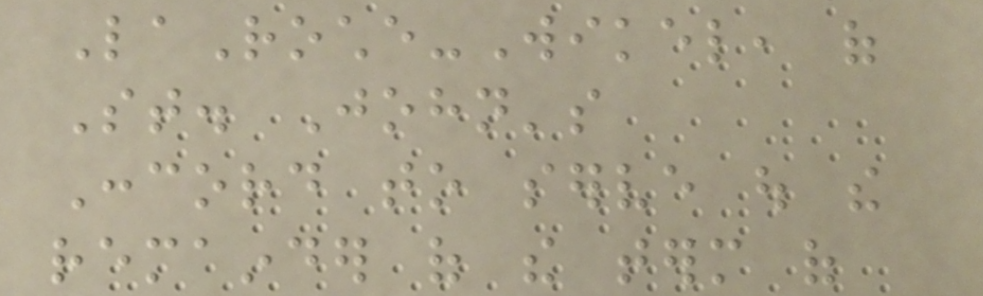LaRoche-Wikel, of
St. John's
Concord to serve out the
remainder of the term of
